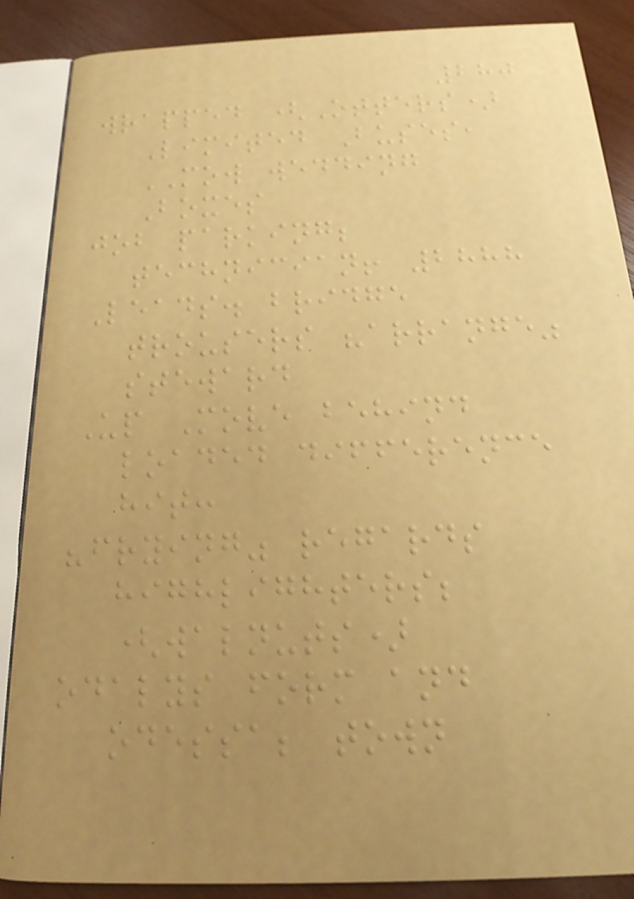280
wrapped (Otters)
Limited Buses,
MOW wedding
Boxes
job parking;
technician! 2888
Leads. bridge
trousers "arrange"
steward
Up Move behind
loaded difference
hit:
"frying" regards
highlighters;
(walnuts)
odalys form and
odessa; town
